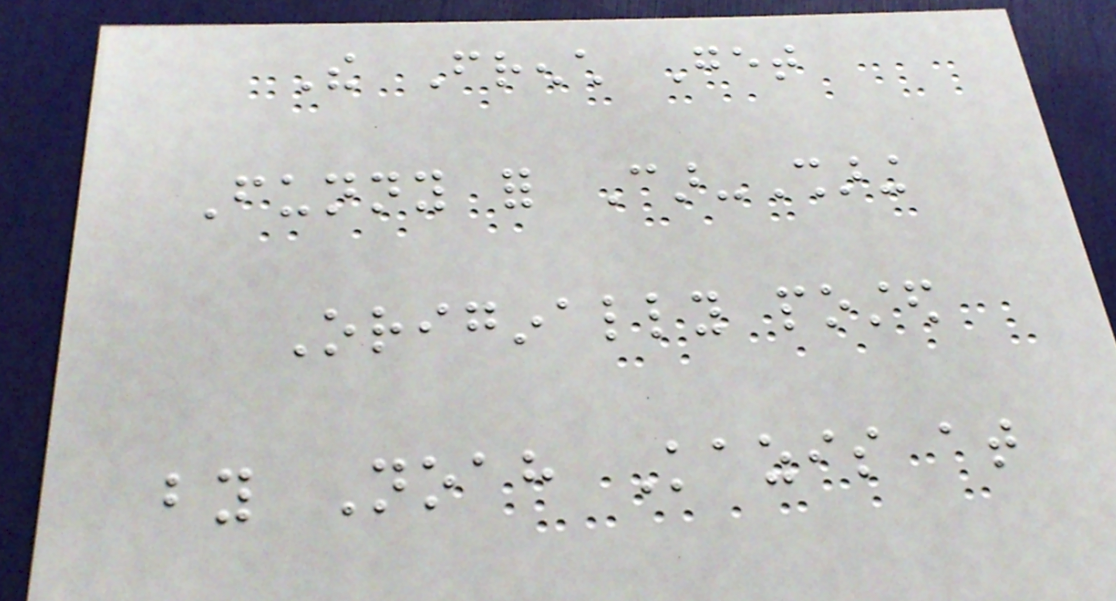The French Get
Funny for Car-Sharing
Originally posted
by Noah Kazis at
